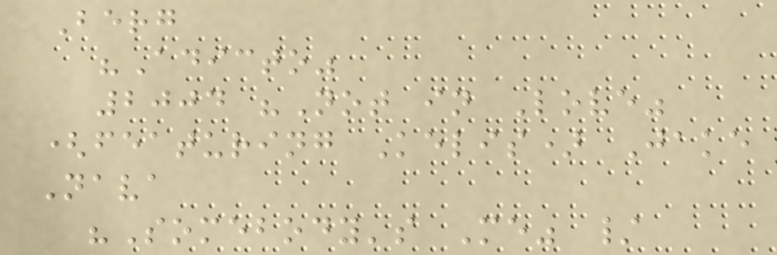Berg
"Adicto"
2004 "Not in Love"
(featuring Kelis) Jake
Nava
"Somebody's Me" /
